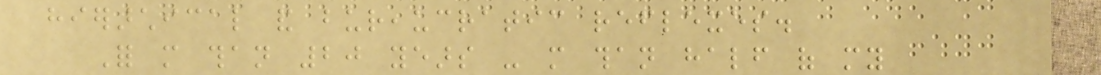hierarchical and bureaucratic reflexes.
For more than 20 years - more than half of my
